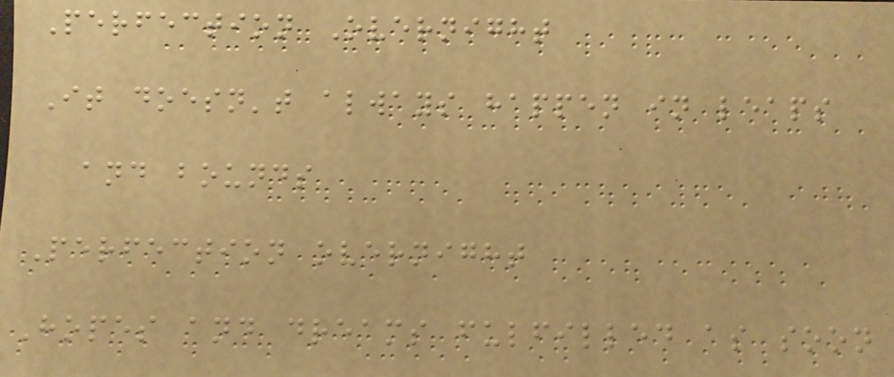Perfection Overnight
It doesn't always happen in leaps
and bounds
Perfection overnight
Hopes and dreams fulfilled as soon
